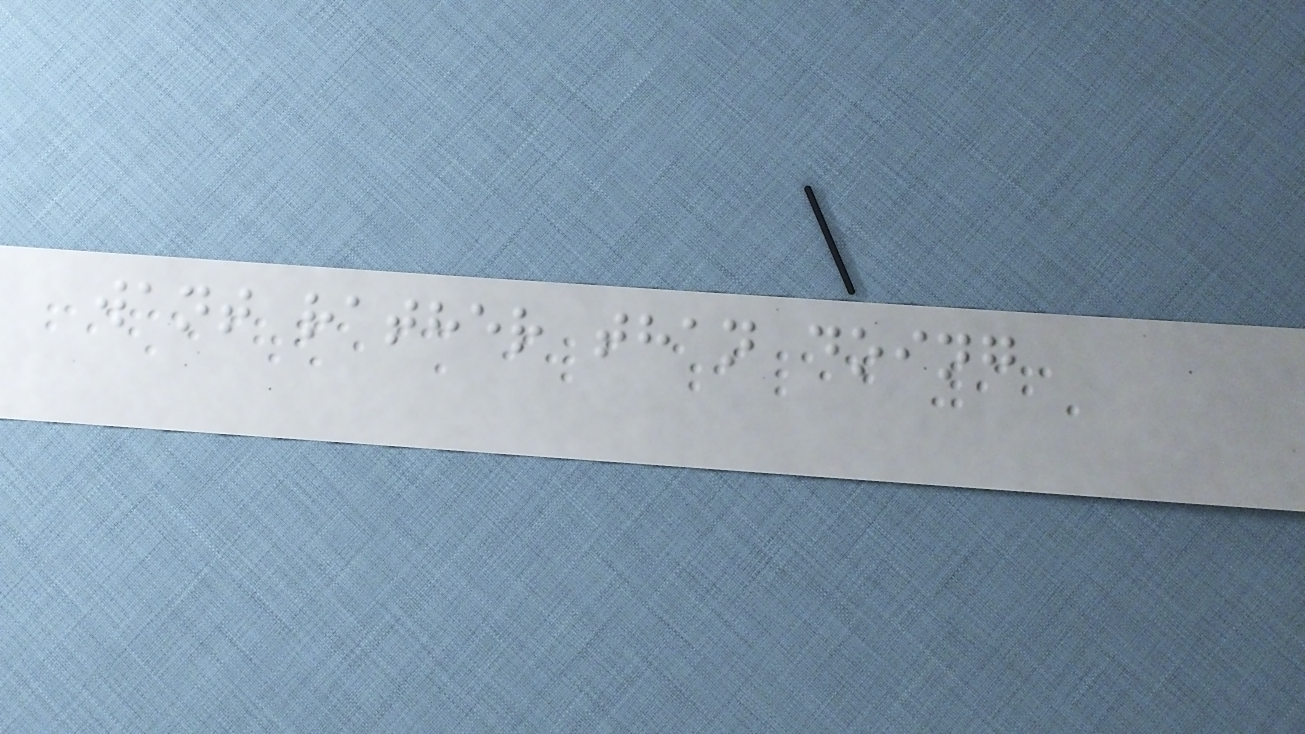want rather than doing
